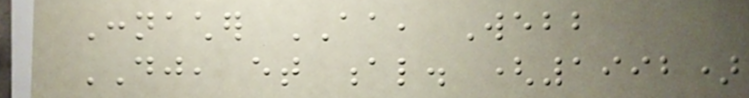Connacher AA, Webb
DJ, et al. (1992)
